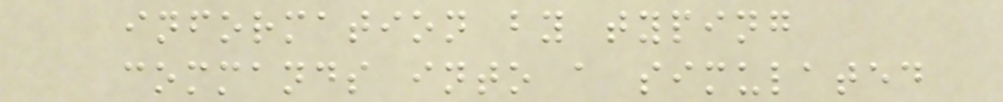information by typing
commands into a simulated
